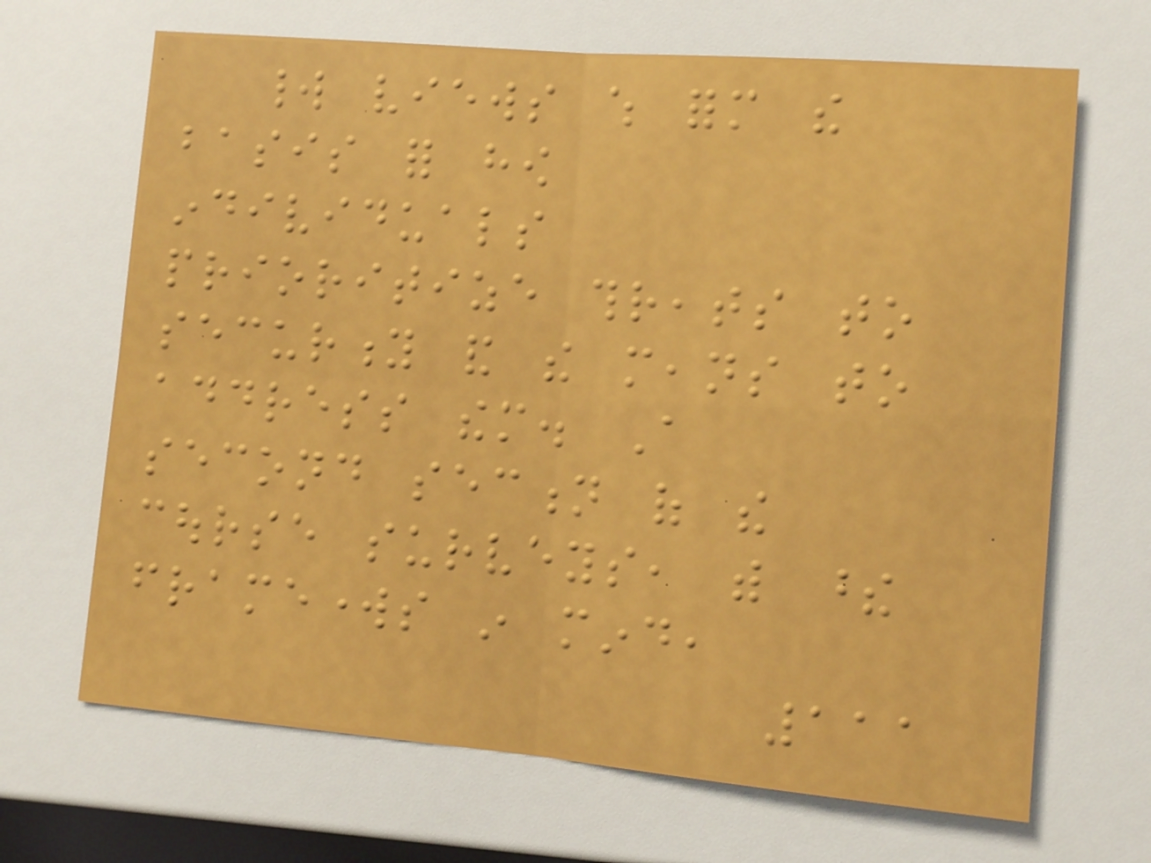world views which form the
basis for how
individuals
prioritize threats to
security and the means to
address them. A
second section of the
course surveys, with these
frameworks in mind,
111
